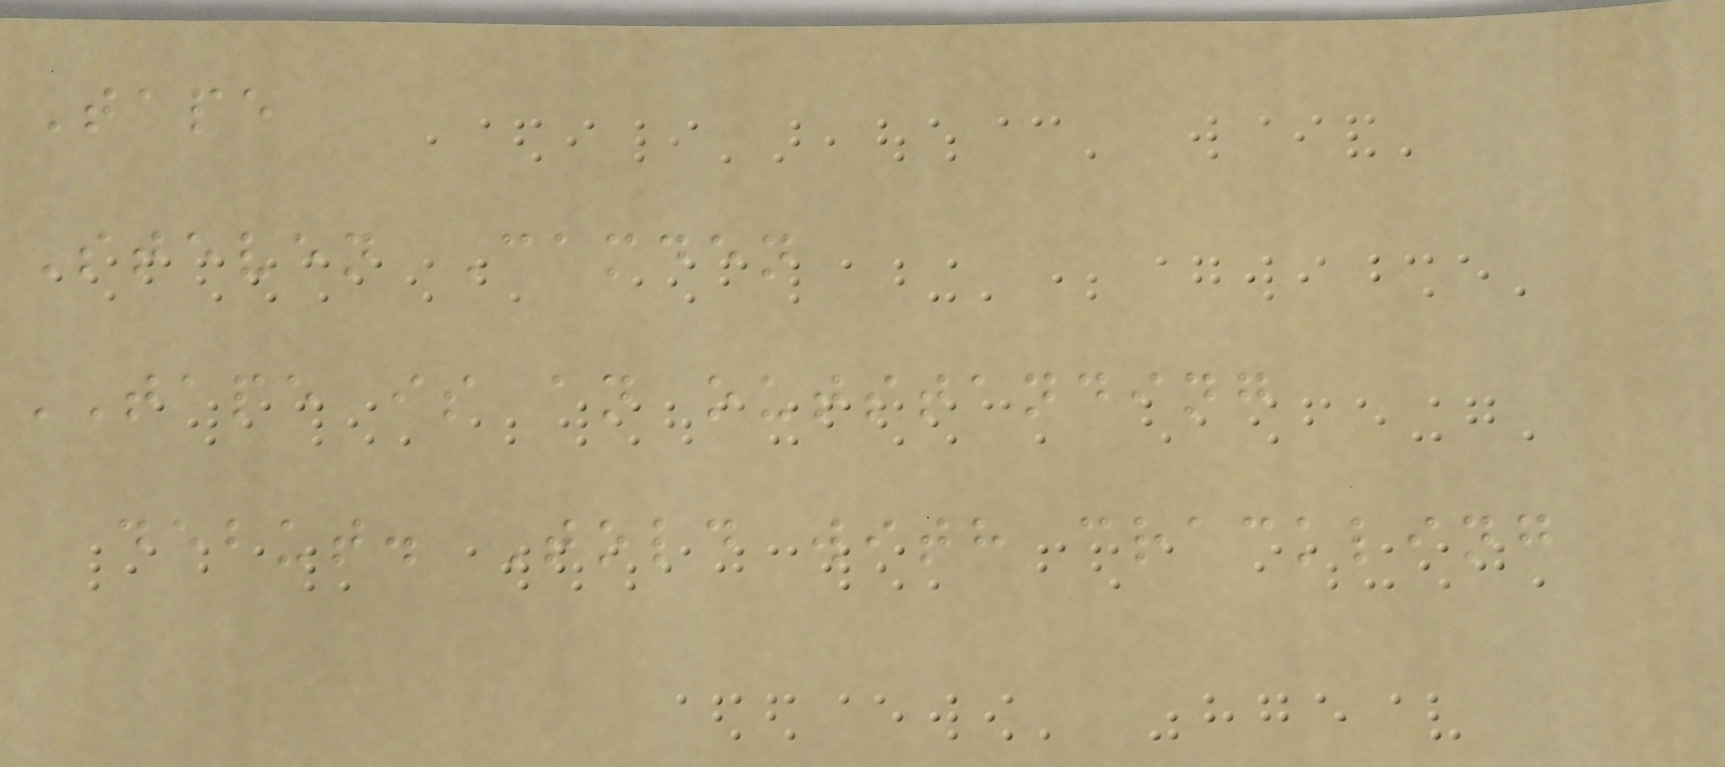Tape
Steven Camden
TAPE is an outstanding
debut. Told with crackling
